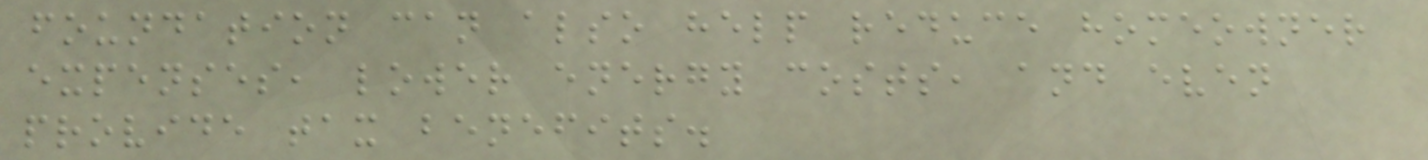foundation can also help reduce homeowner
expenses, lower energy costs, and even
provide tax benefits.
